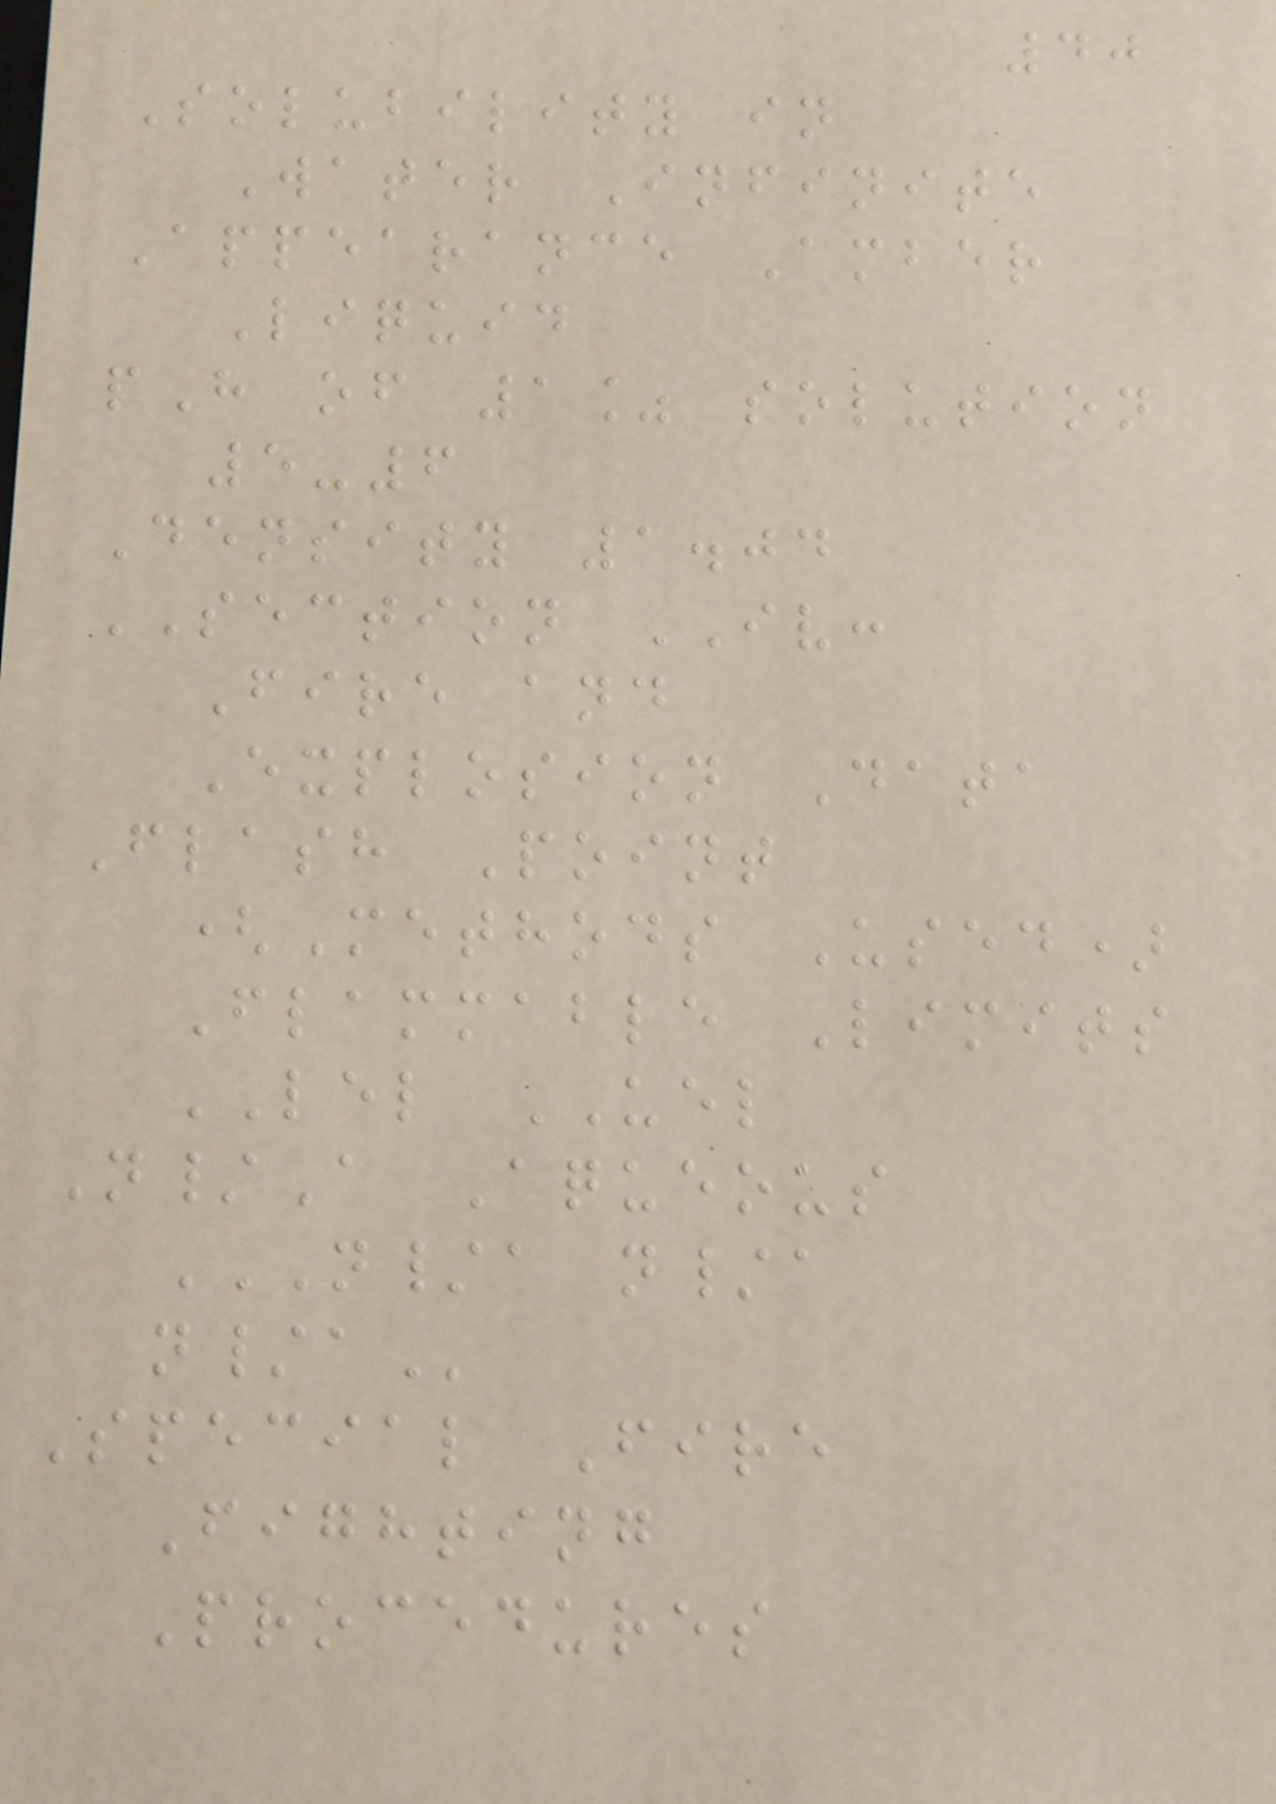40
Solubility in
Water Infinite
Appearance Amber
Liquid
pH of 1% solution
5-6
Density 1.04
SECTION IV:
Fire and
Explosion Data
Flash Point
(Methods Used)
Flammable Limits
LEL UEL
N/A Aqueous
N/A N/A
N/A
Special Fire
Fighting
Procedures
